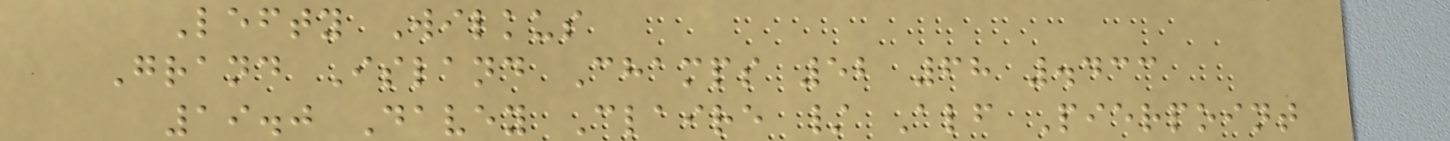Lefty Wilkus
Grand Island Champs 52 68 .433
19.0 Davey Claire / Alf Pierpoint
